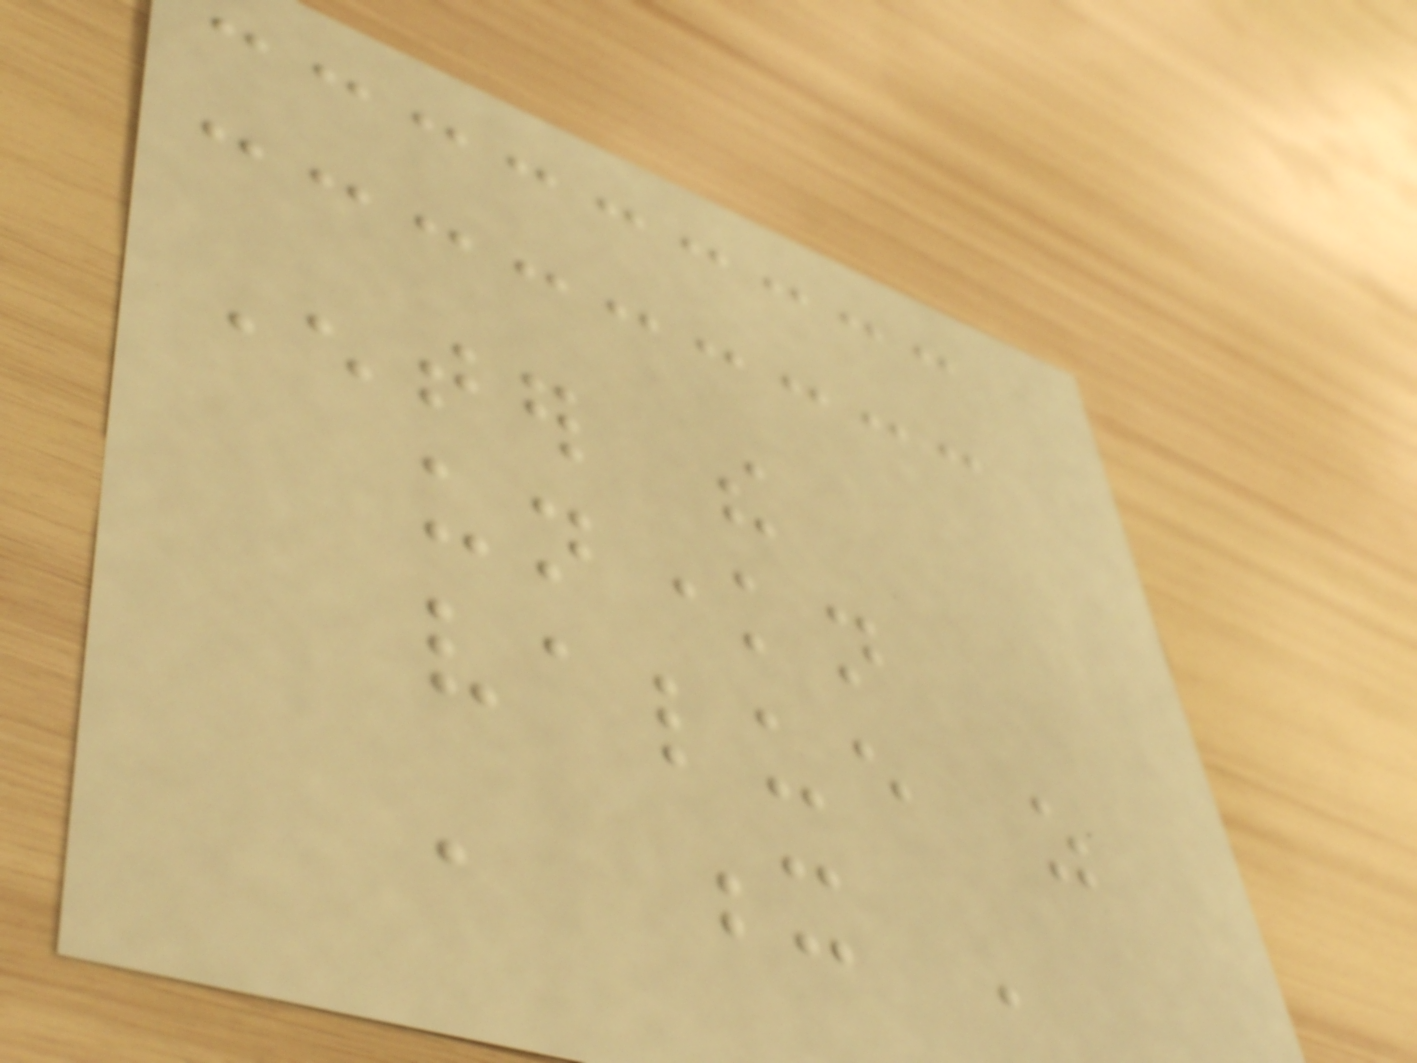Enter the
unknown
value as
' x '
